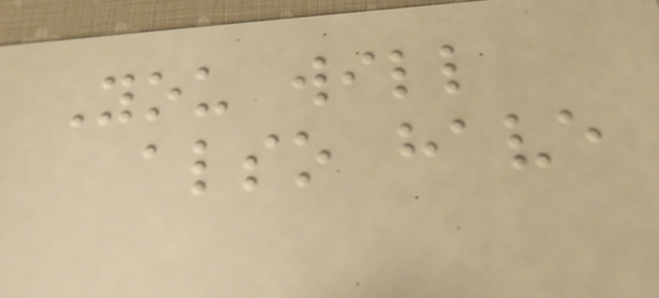You will
also have
